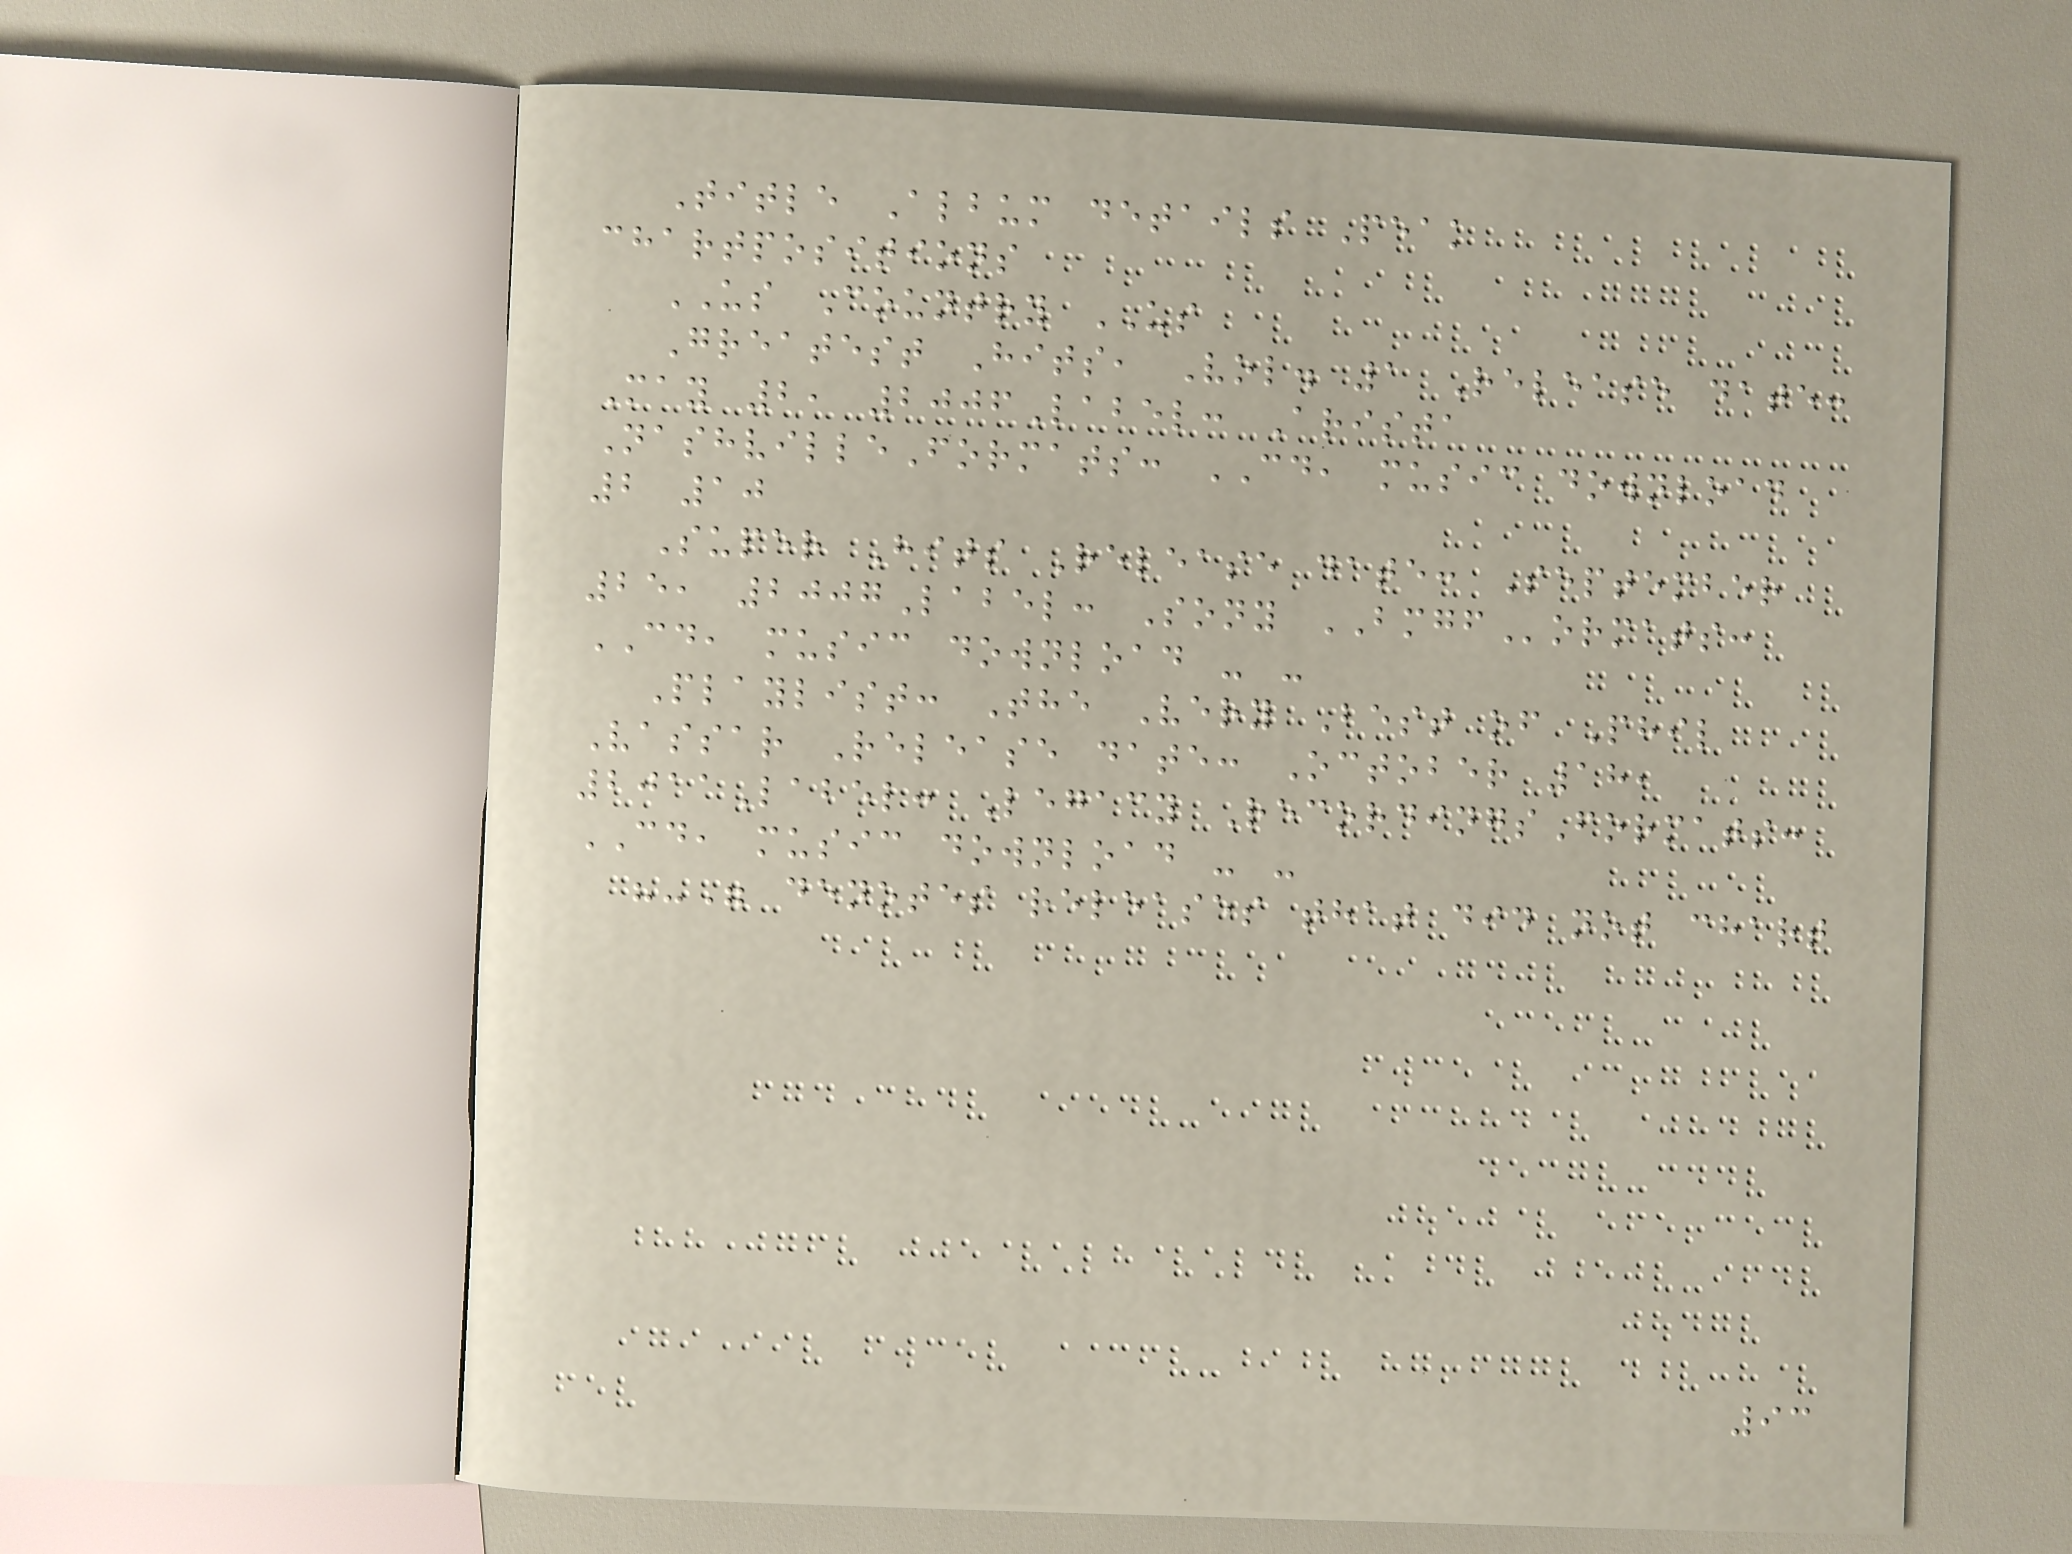Title Album details Peak
chartpositions
US Country US
Greatest Hits, Vol. 1 Release date:
May 2, 2006Label: Arista
NashvilleFormats: CD, music download
2 10
Super Hits Release date: September
25, 2007Label: Sony BMGFormats:
CD, music download - -
Playlist: The Very Best of Phil
Vassar Release date: October 18,
2011Label: Legacy RecordingsFormats:
CD, music download - -
"-" denotes releases that did not chart
93
